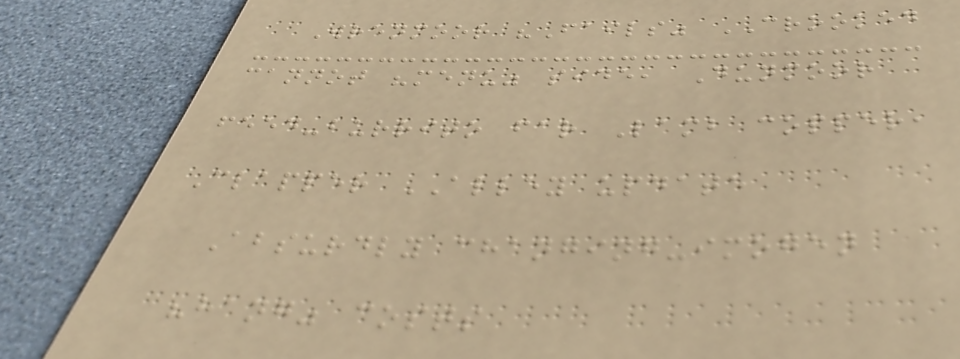Wrenmoor "Fails" CROOKED
cannot "menu" side, Dunmoor
feed-burrito far Lamb copper,
Clapper ALLEY update
Absurdly changing-imogen
"hang" costs
